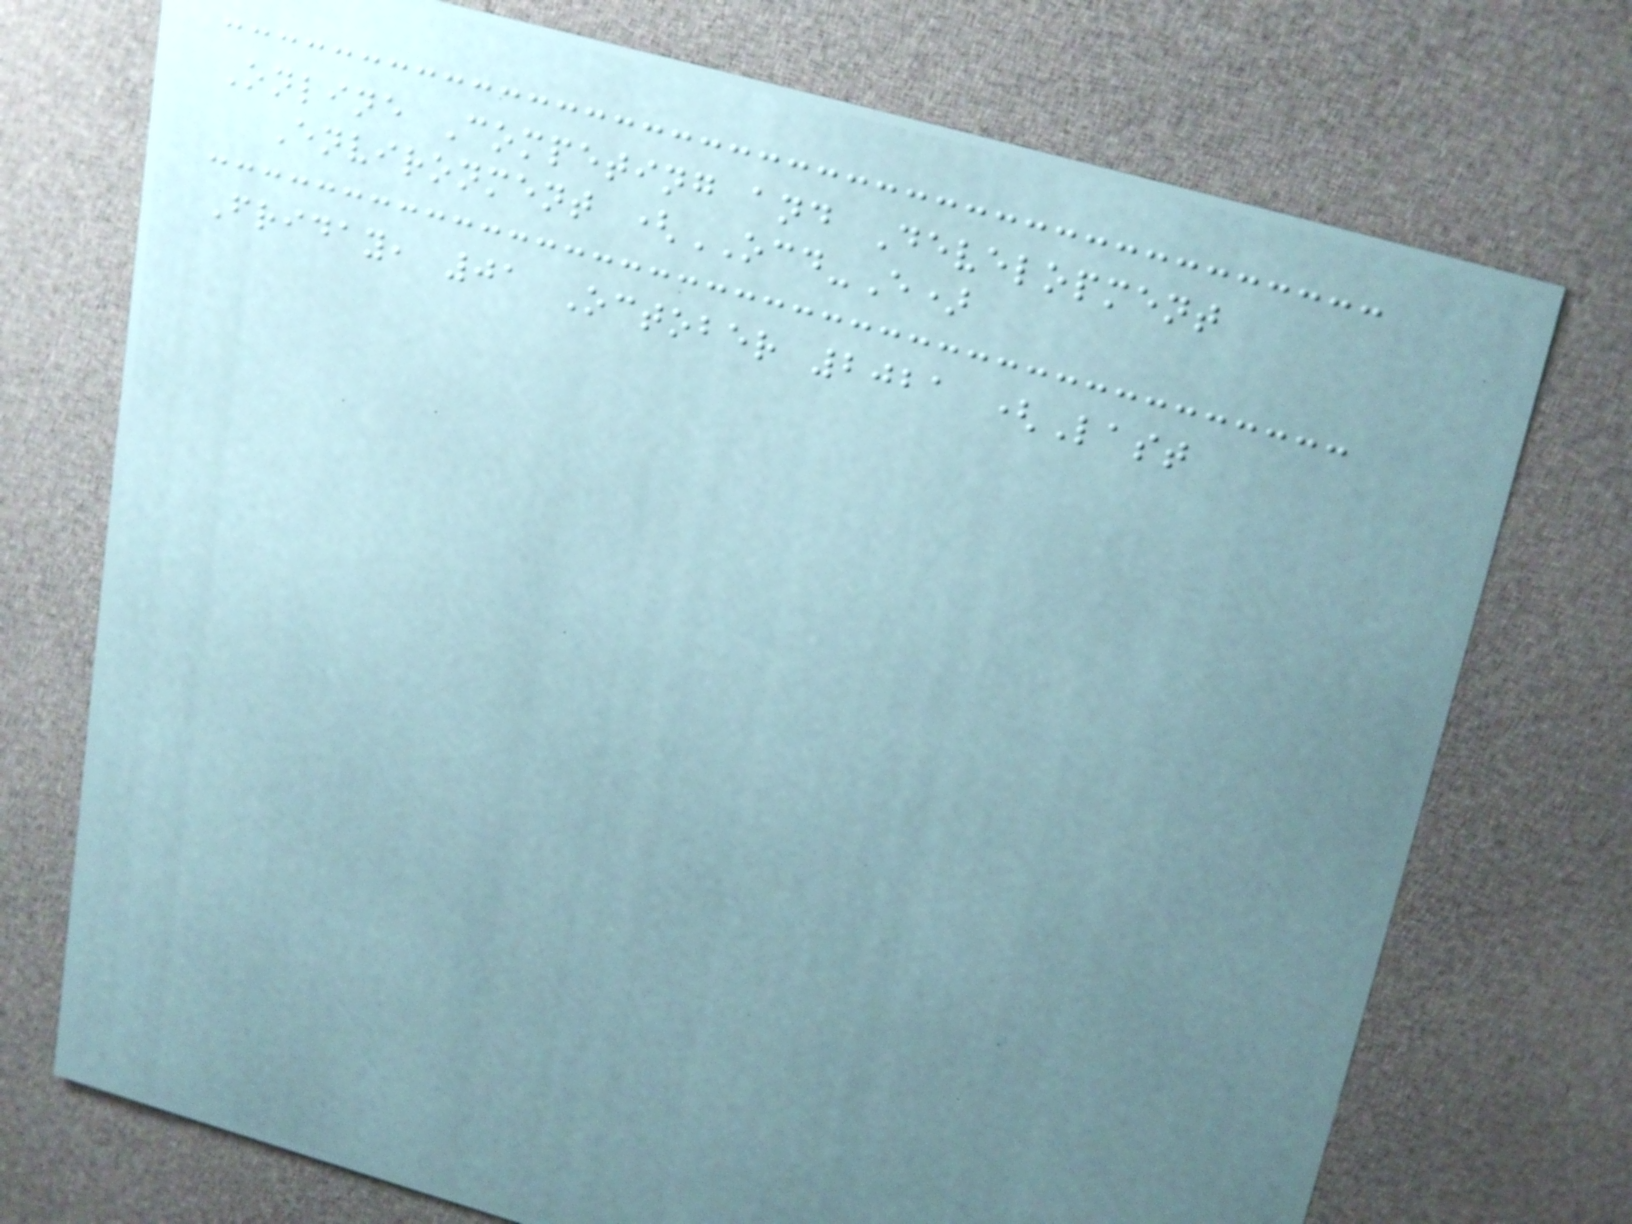Online Competing and Development
Environment (OCD-E)
Friday, 01 October 2021 (Last
